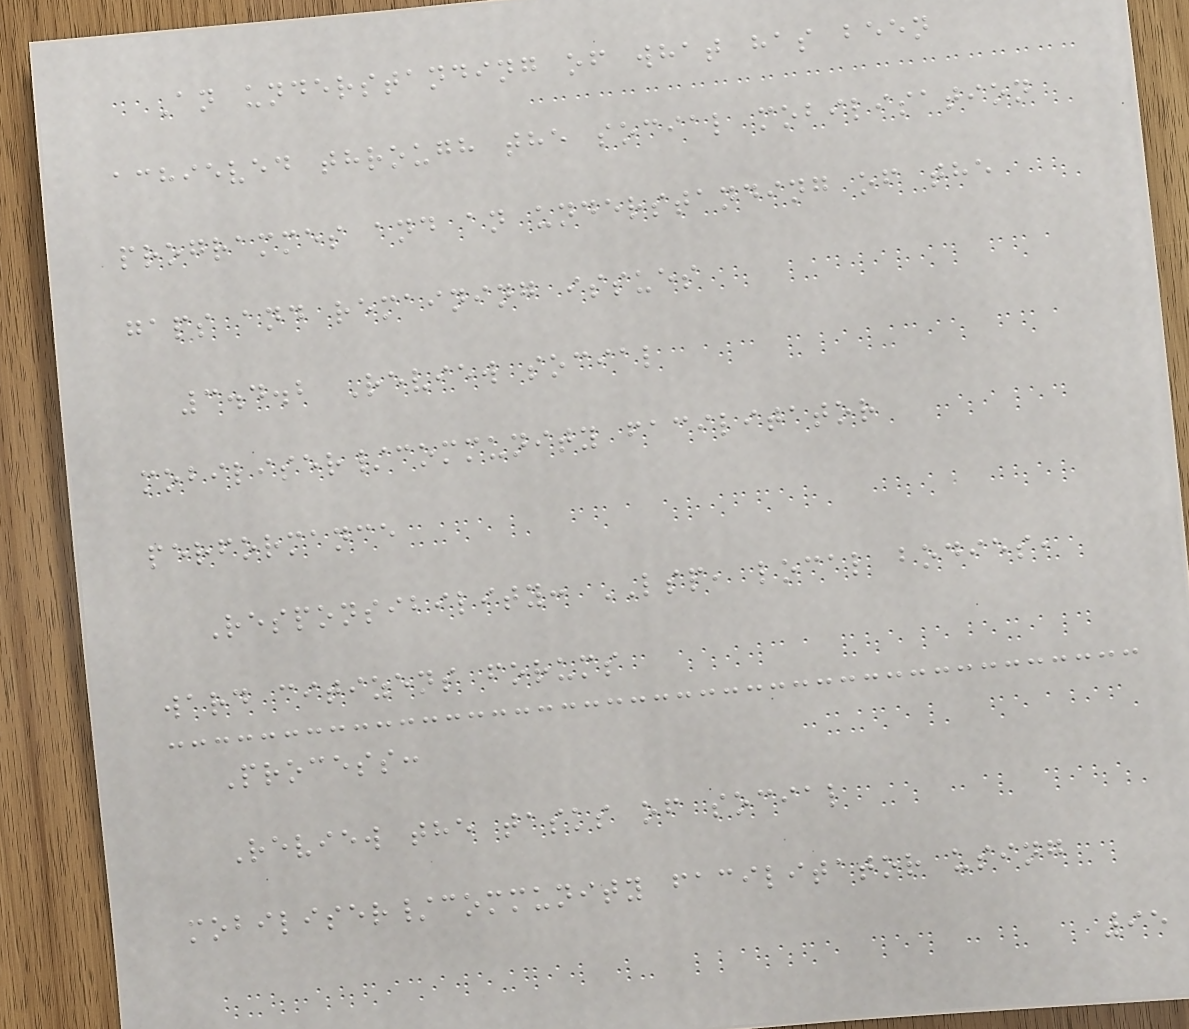An understanding of what has been
achieved through the social mobilisation
programmes and an understanding of the
gaps and remaining issues
3.4.2 Review social
mobiliser/community facilitator
performance
Responsibility: LSP, local bodies,
ward citizens forums
Process:
Review the tasks of social
mobiliser/community facilitator using
95
